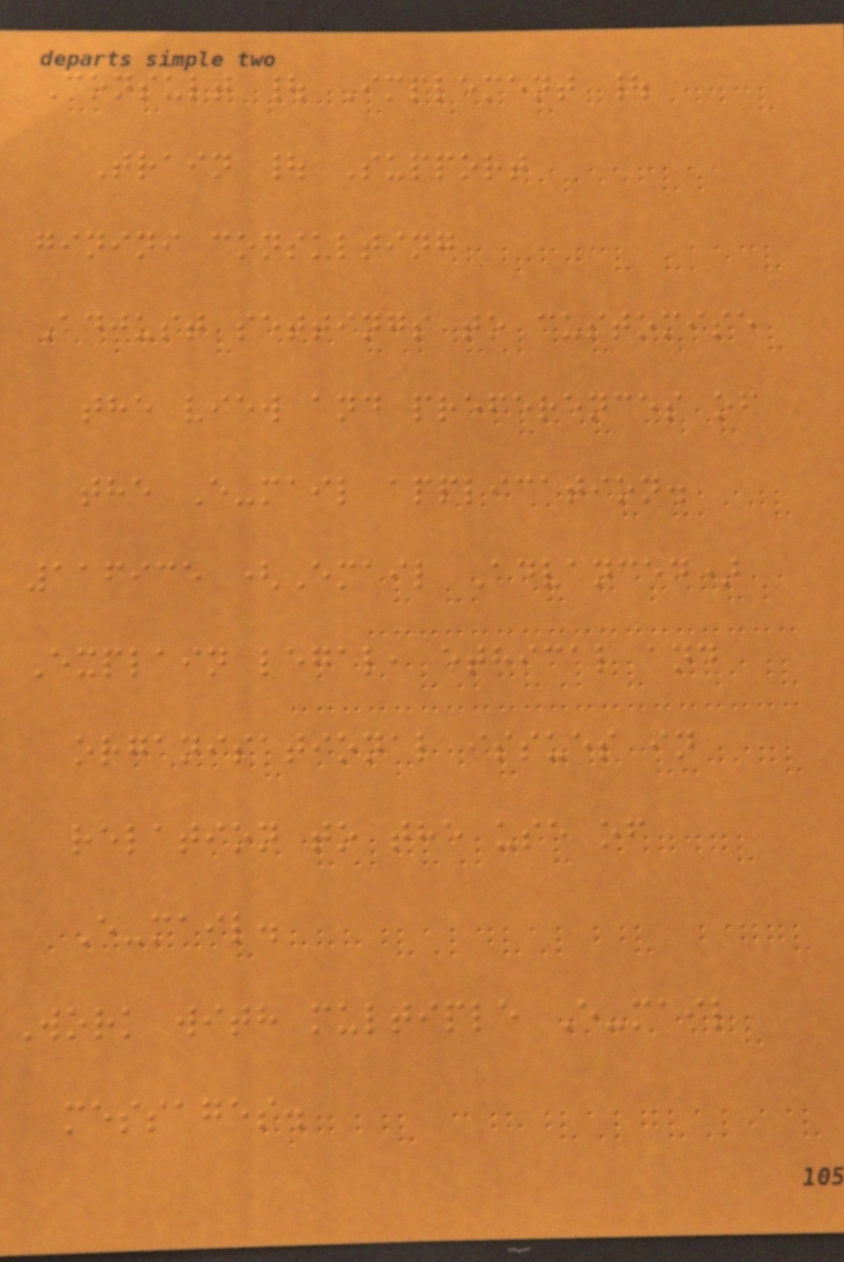Consult | Implement |
Train | Support
ginini consulting
Adjust settings to customise
the view and preferences of
the E-mail application.
116935 (Email Advanced)
Explain legal, ethical and
organisational issues in
relation to the use of
E-mail.
Work with multiple E-mail
messages.
